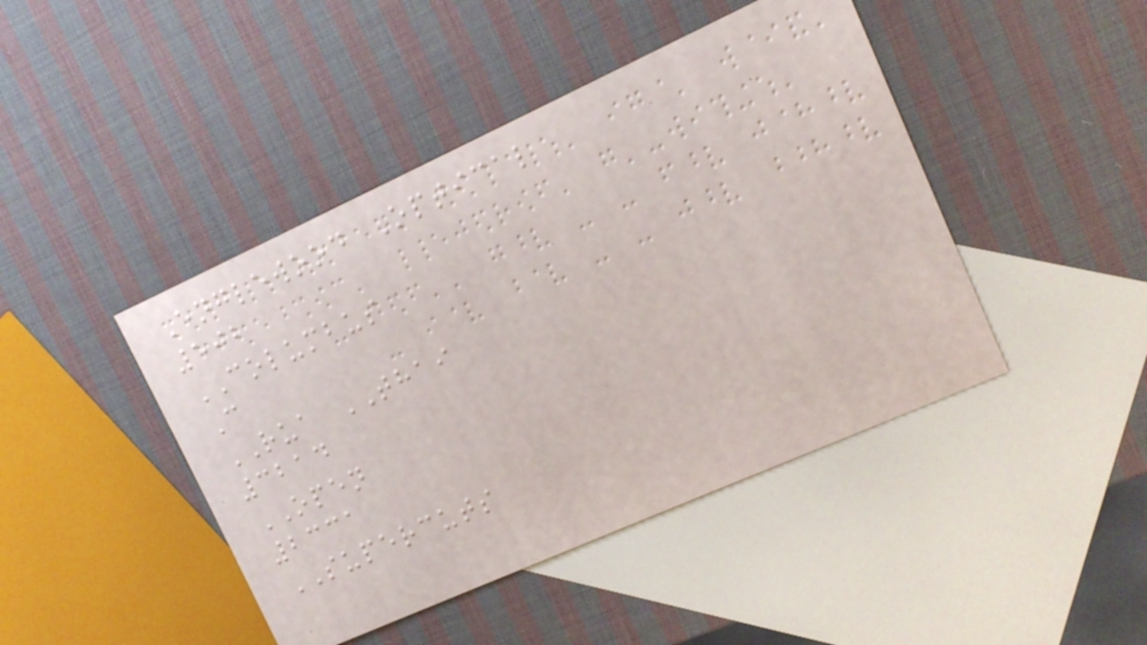Englewood Optical
502
COLUMBUS
C
RUA THAI
3214
OPEN
2331
SUPERCUTS
